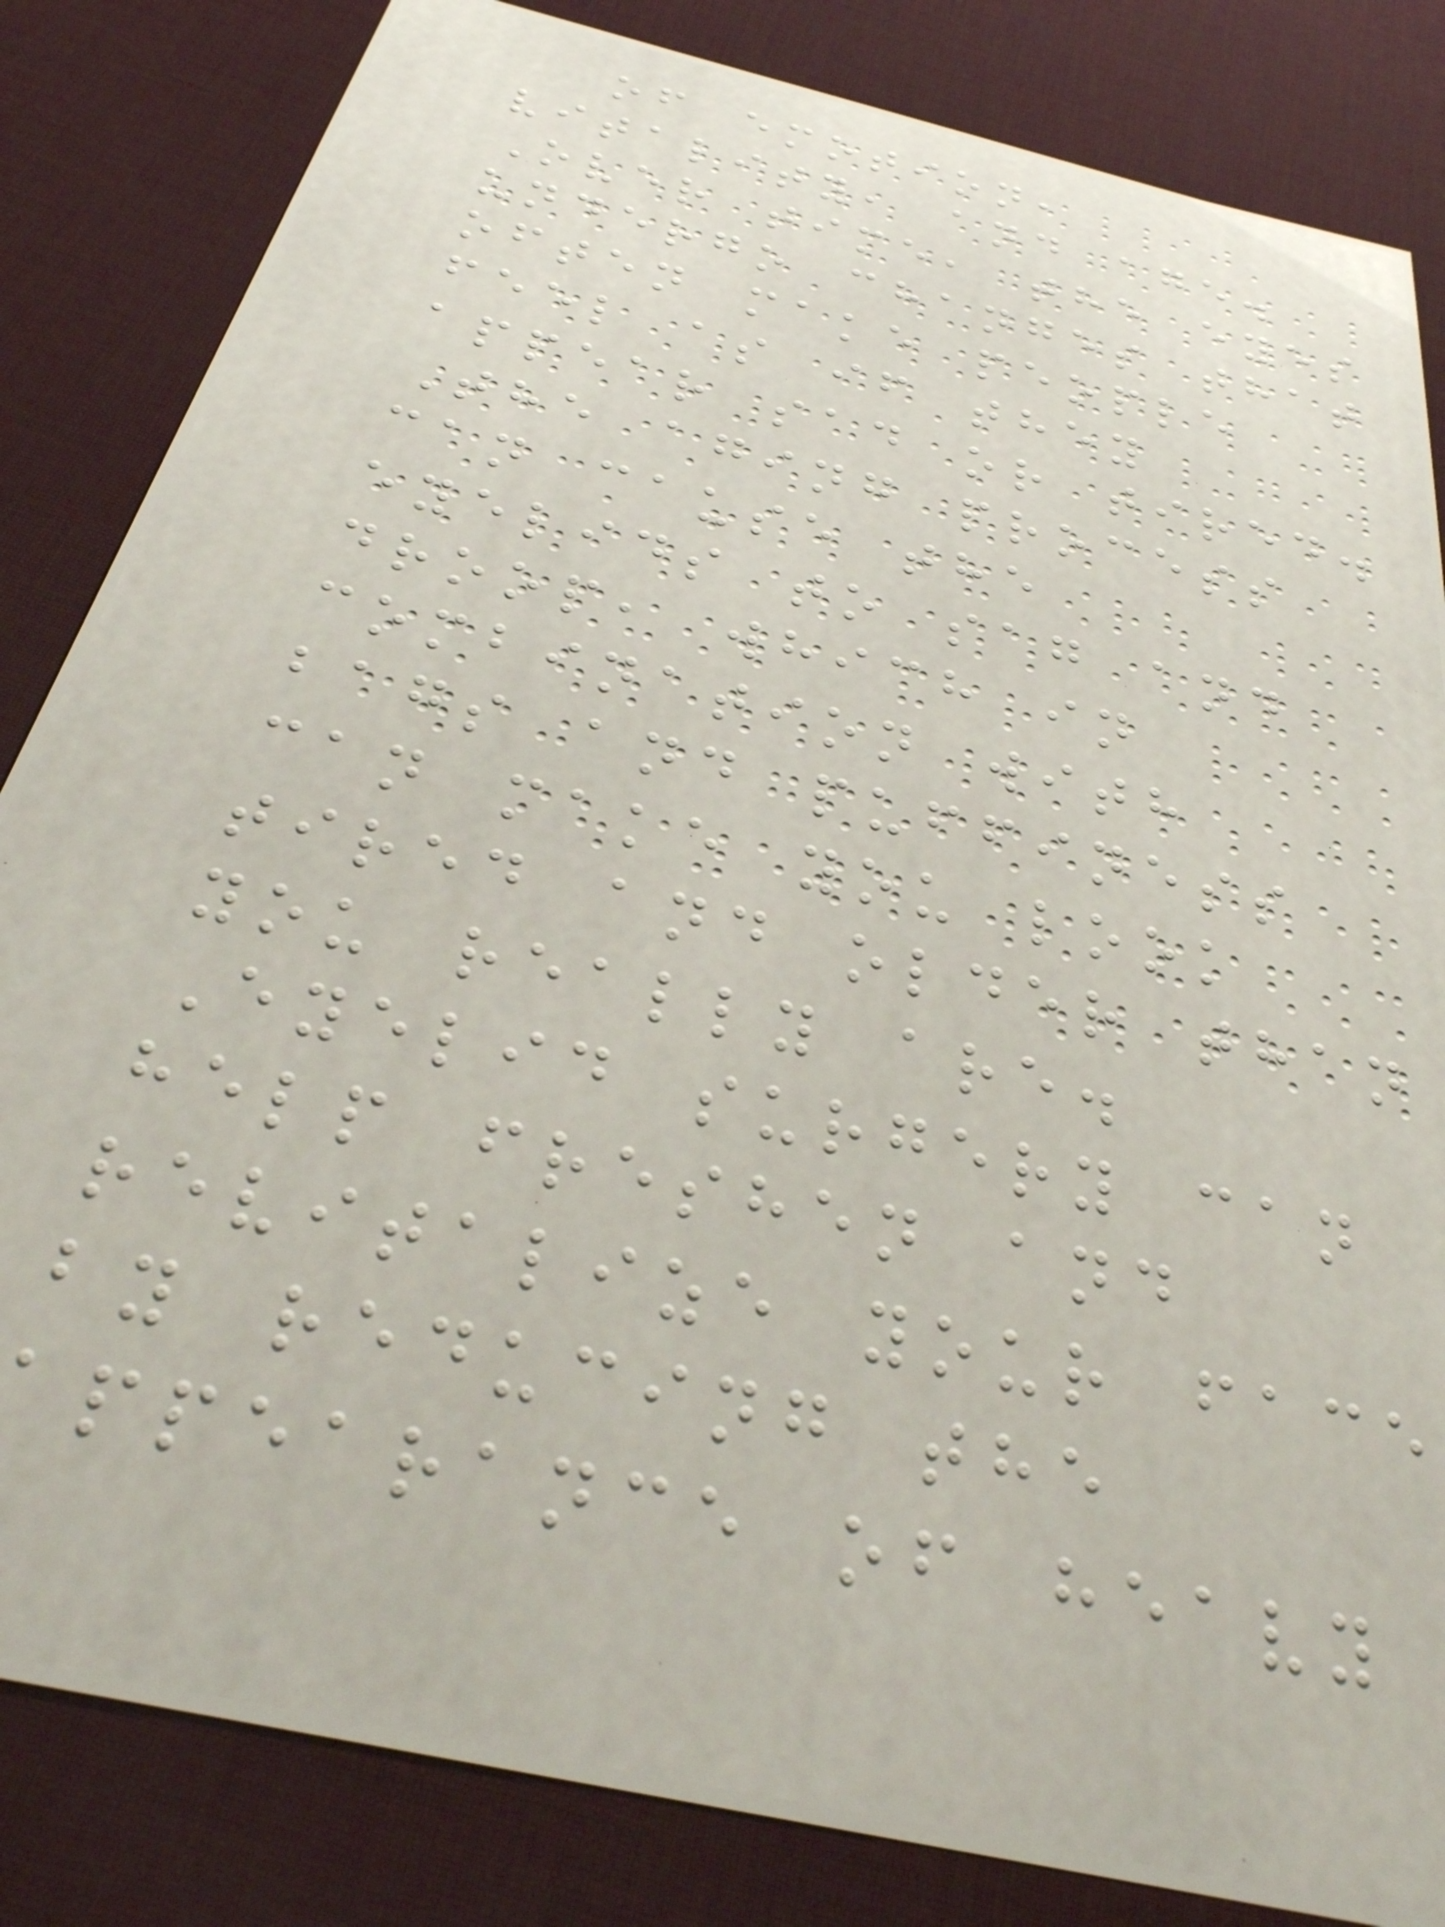of emotion,
vitality, and age.
Over time, the eyes
undergo changes that
often make people
feel as if they
appear sad or tired.
The aging process
can cause the
eyelids to sag and
droop, which in
combination with
bags and puffiness
can make you look
tired and older than
you really are.
Eyelid surgery can
help freshen and
revitalize your face
by reducing the
ppearance of heavy
